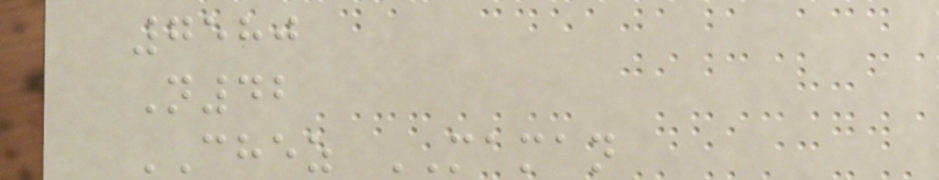7580
N42
CHEZ MAMAN
